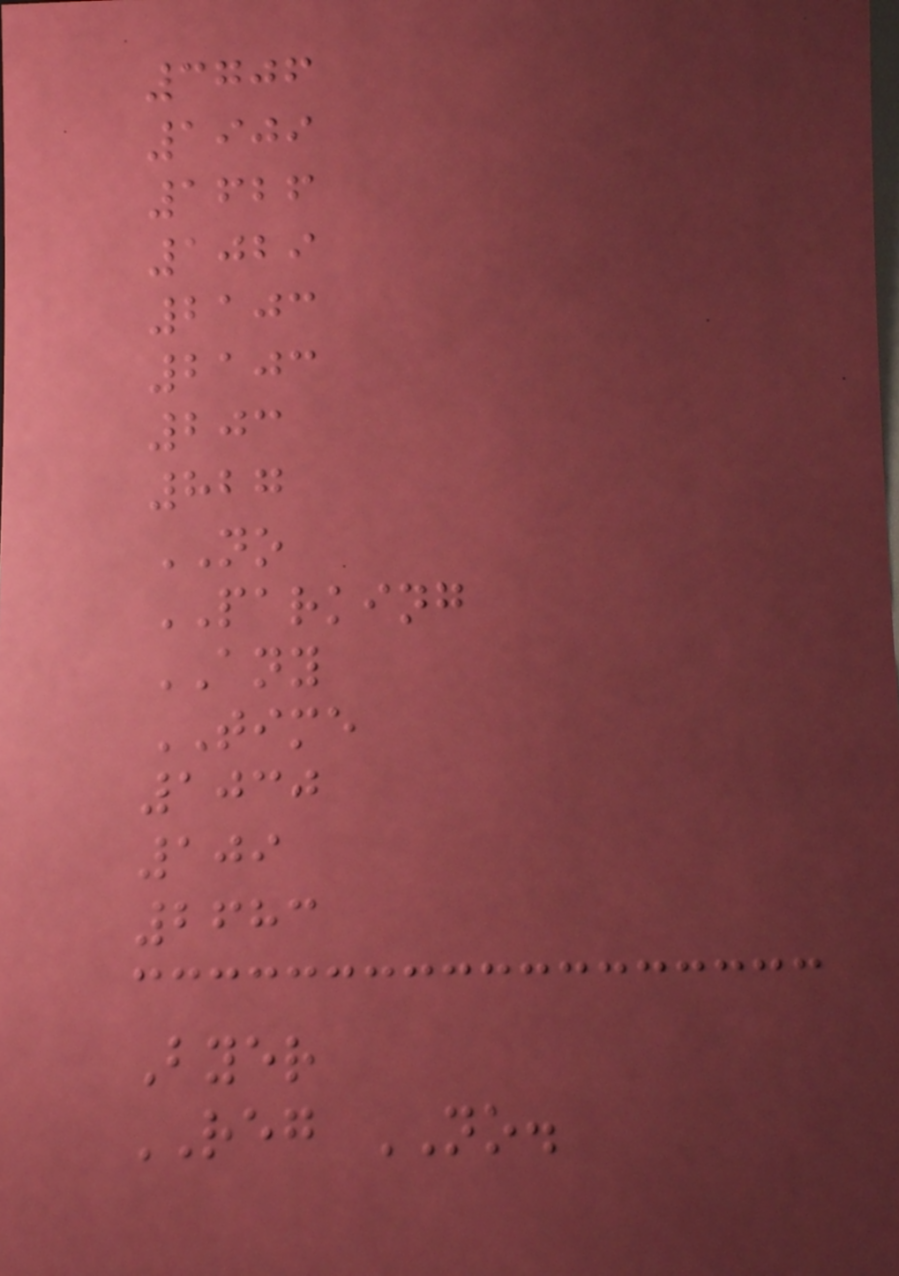3706
1909
1626
1029
2103
2103
203
827
NO
PARKING
ANY
TIME
1030
109
2683
Byer
REG NO.
